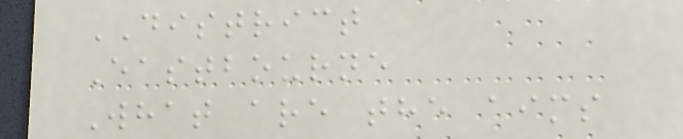DISTRICT
Eastbourne
What are the aims
